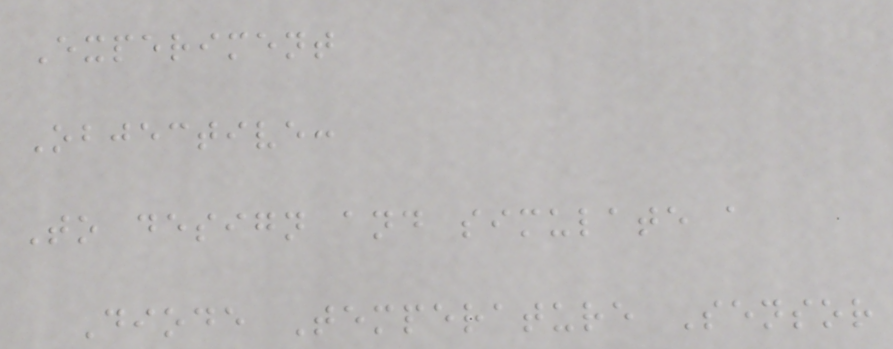Experiment
Objective:
To design and simulate a
Diode Temperature Sensor
